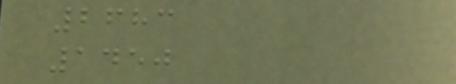2683
1450
